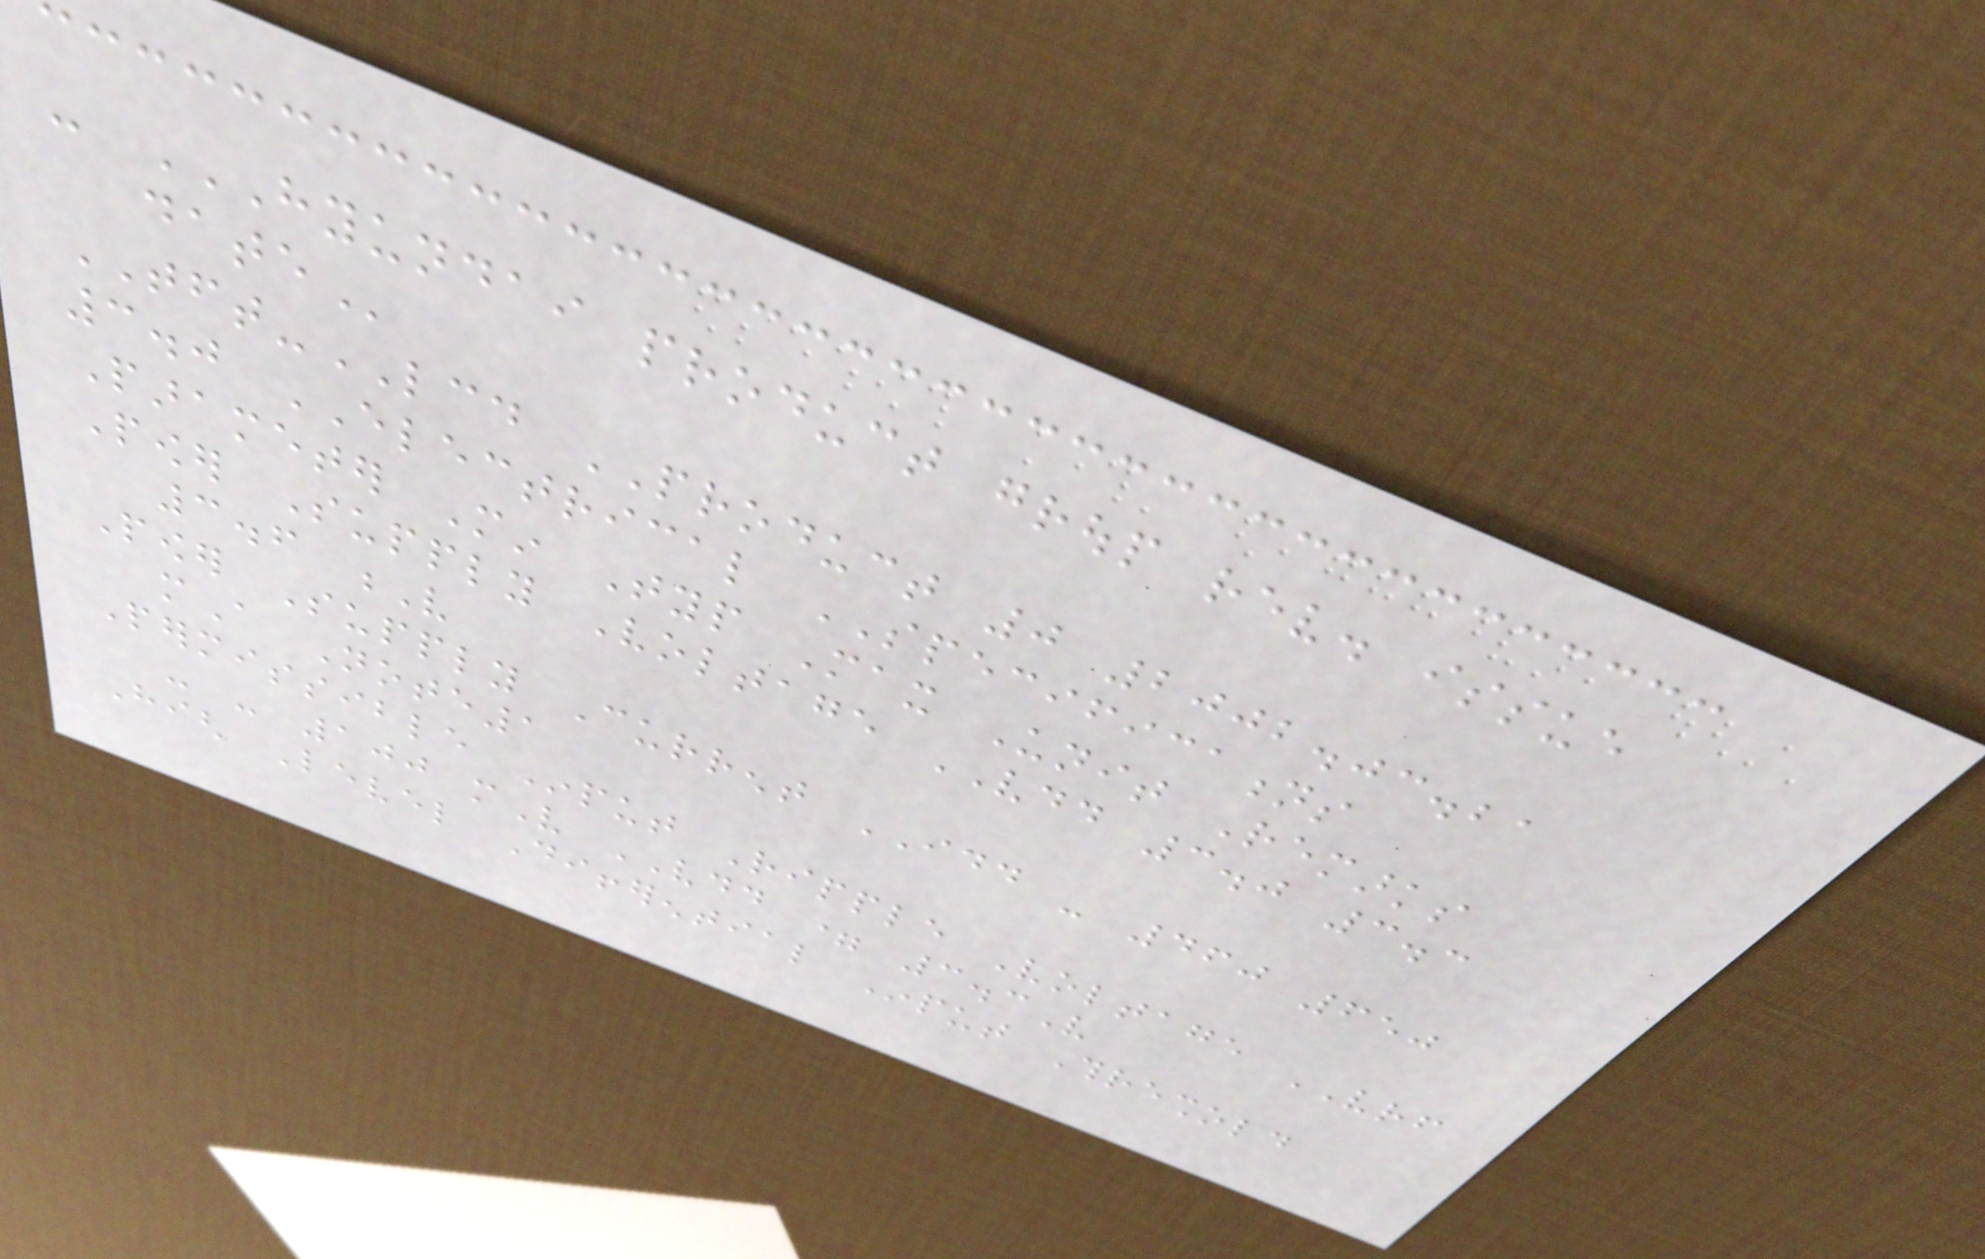- HYUNDAI PRODUCT GROUP REV. ISSUE
DATE
TFT-LCD PRODUCT 0 2002.03.21
3.0 ELECTRICAL SPECIFICATIONS
Parameter Min Typ Max Unit Remarks
Power Supply Voltage VDD 3.0 3.3
3.6 V
Power Supply Current IDD - 460 650
mA Note1
Permissible Input Ripple Voltage VRF
- - 100 mV VDD = 3.3V
High Level Differential Input Threshold
